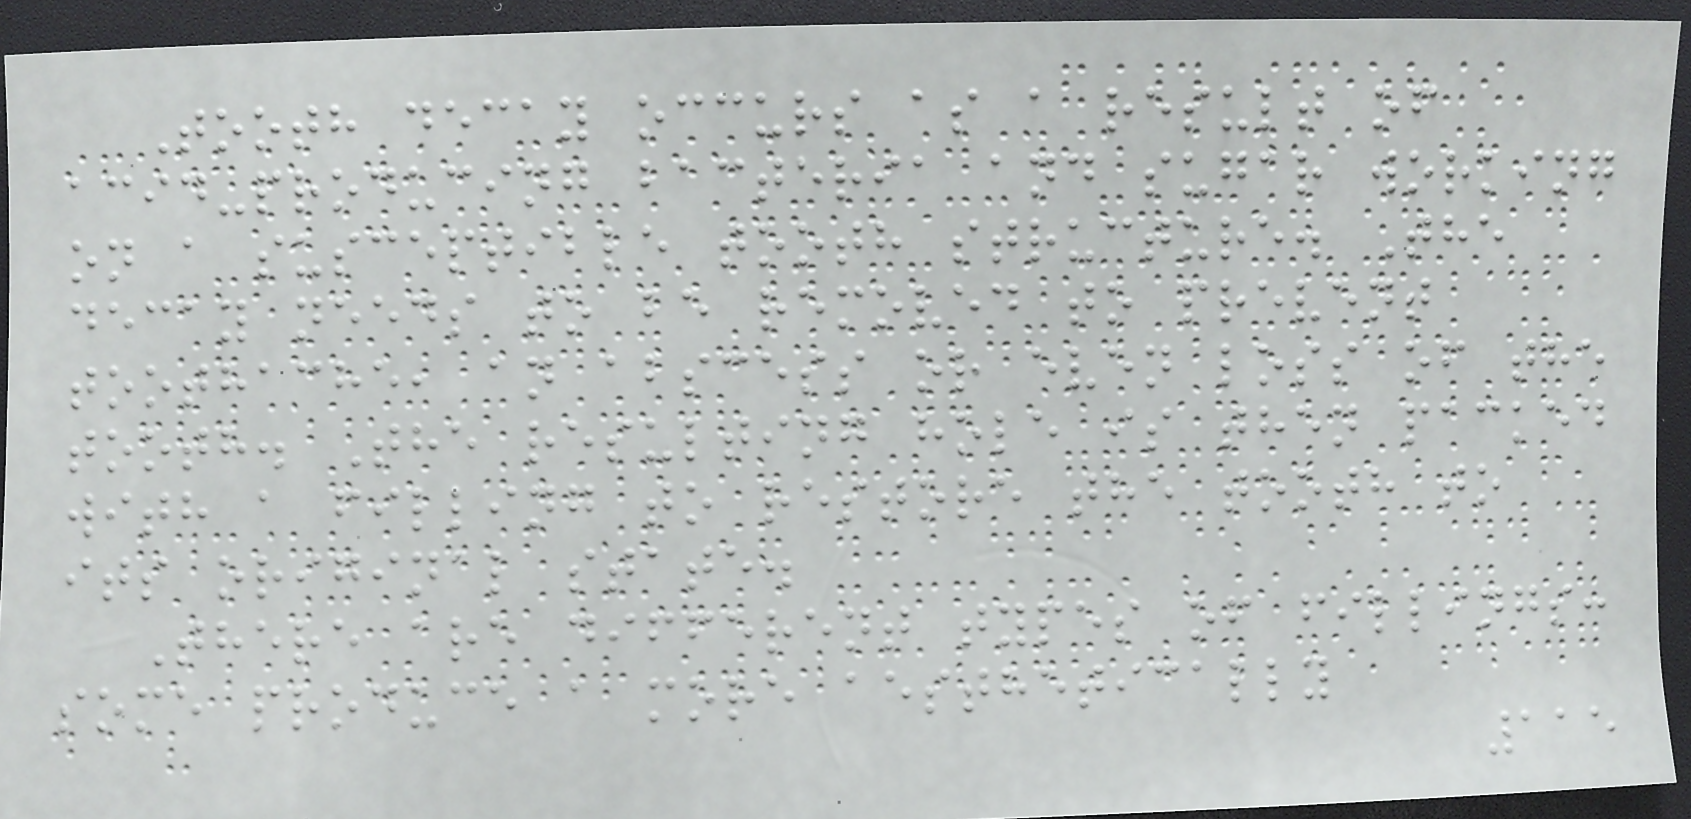Tooth decay occurs as a result of
acid-producing bacteria and sugar working
on a susceptible tooth structure. The
decay needs to be removed to prevent
toothache, an abscess or even loss of the
tooth. The resulting hole is then packed
with a filling to restore the tooth to
its original state.
There are different types of fillings:
some produce a more aesthetically
115
